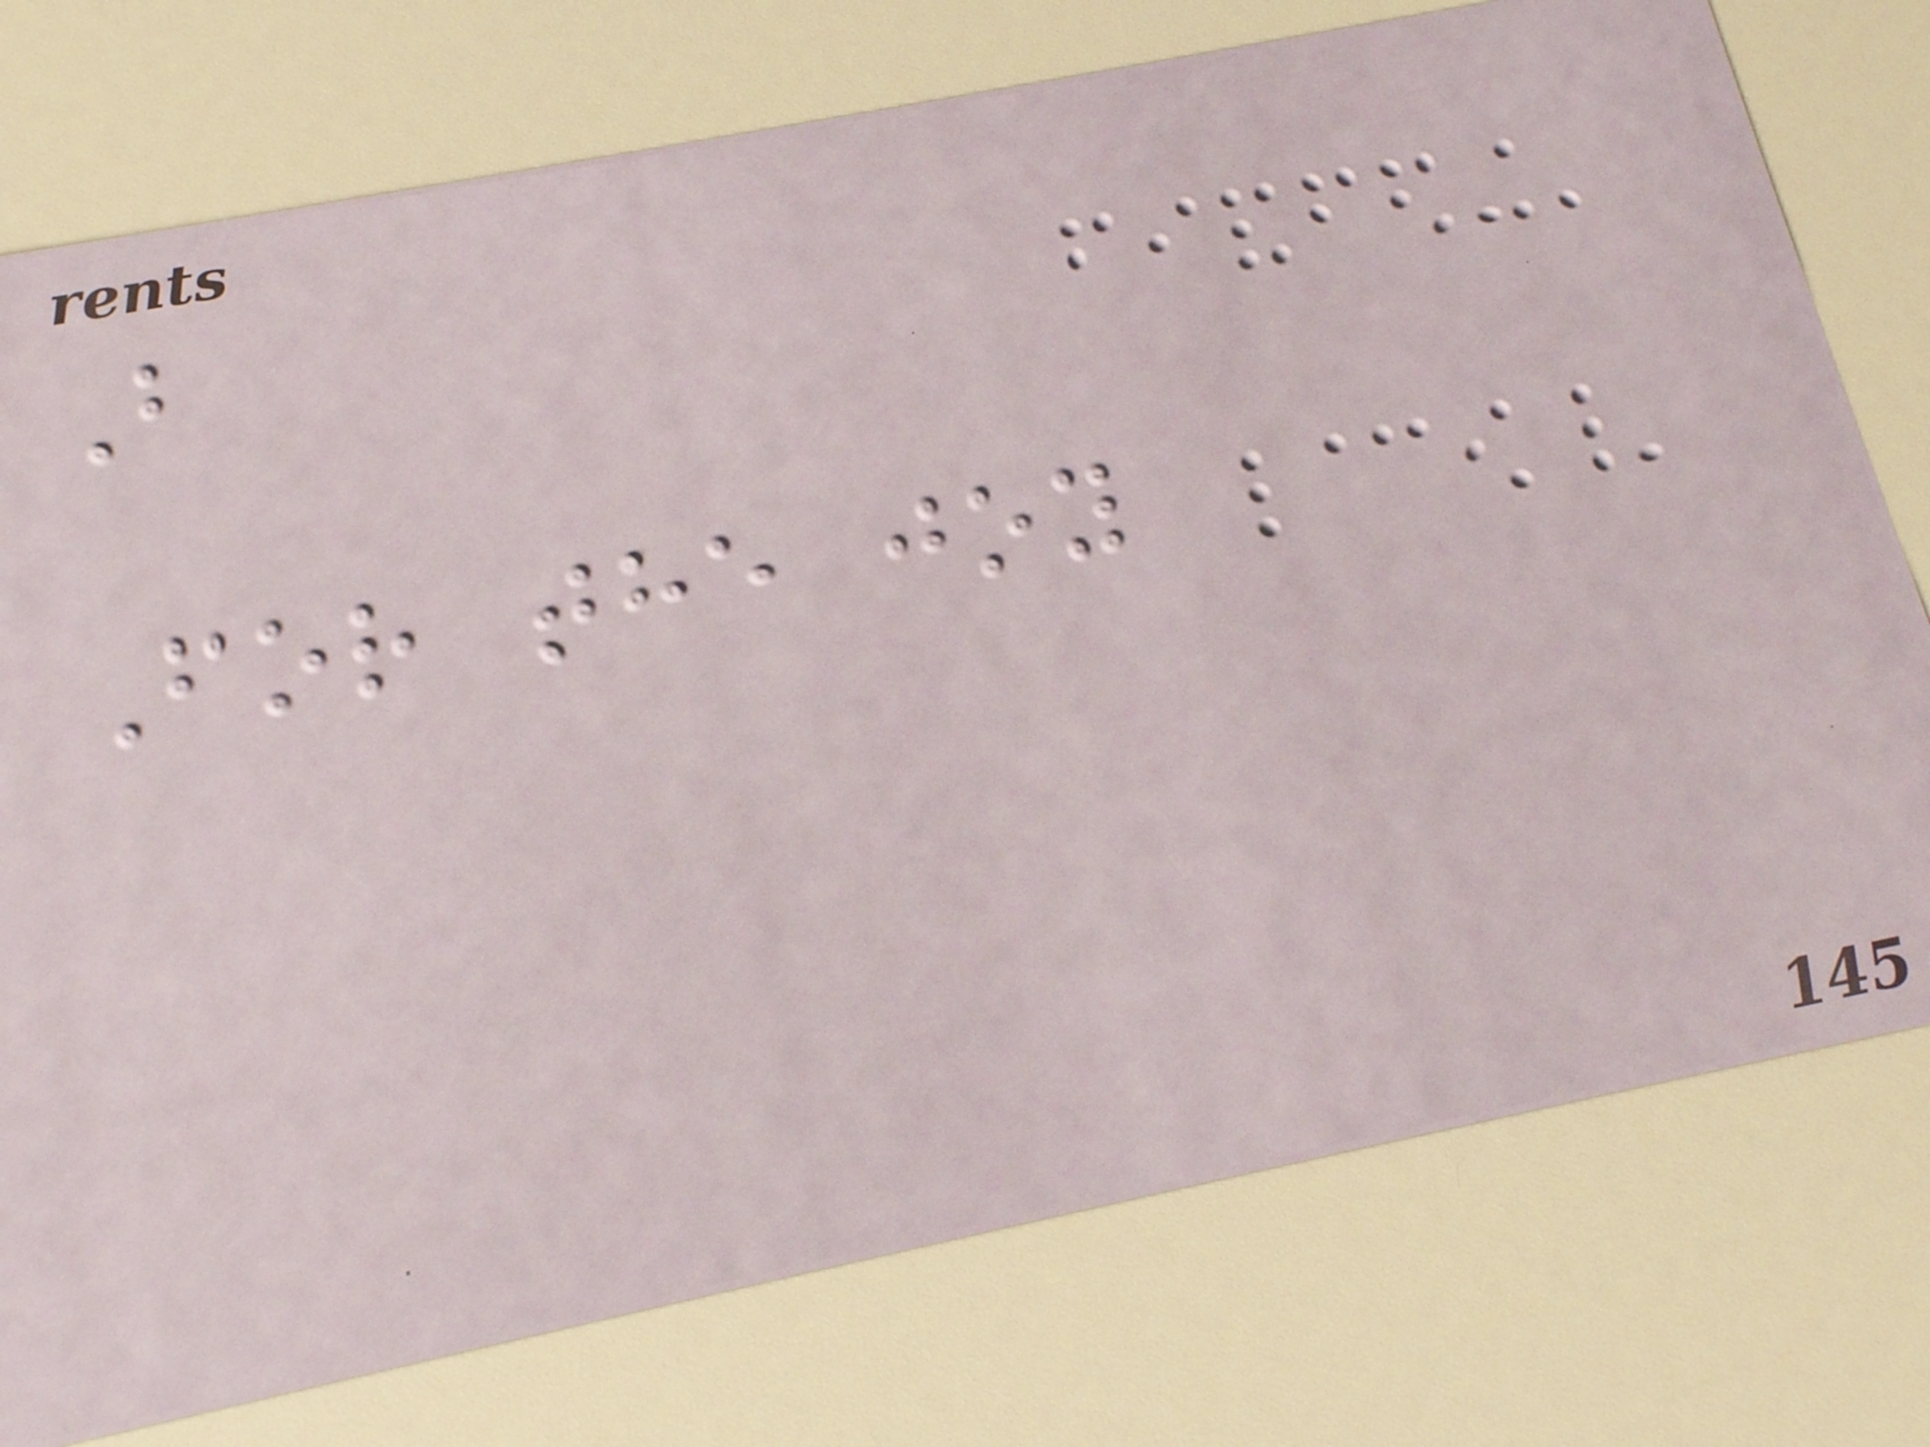B
For the joy
